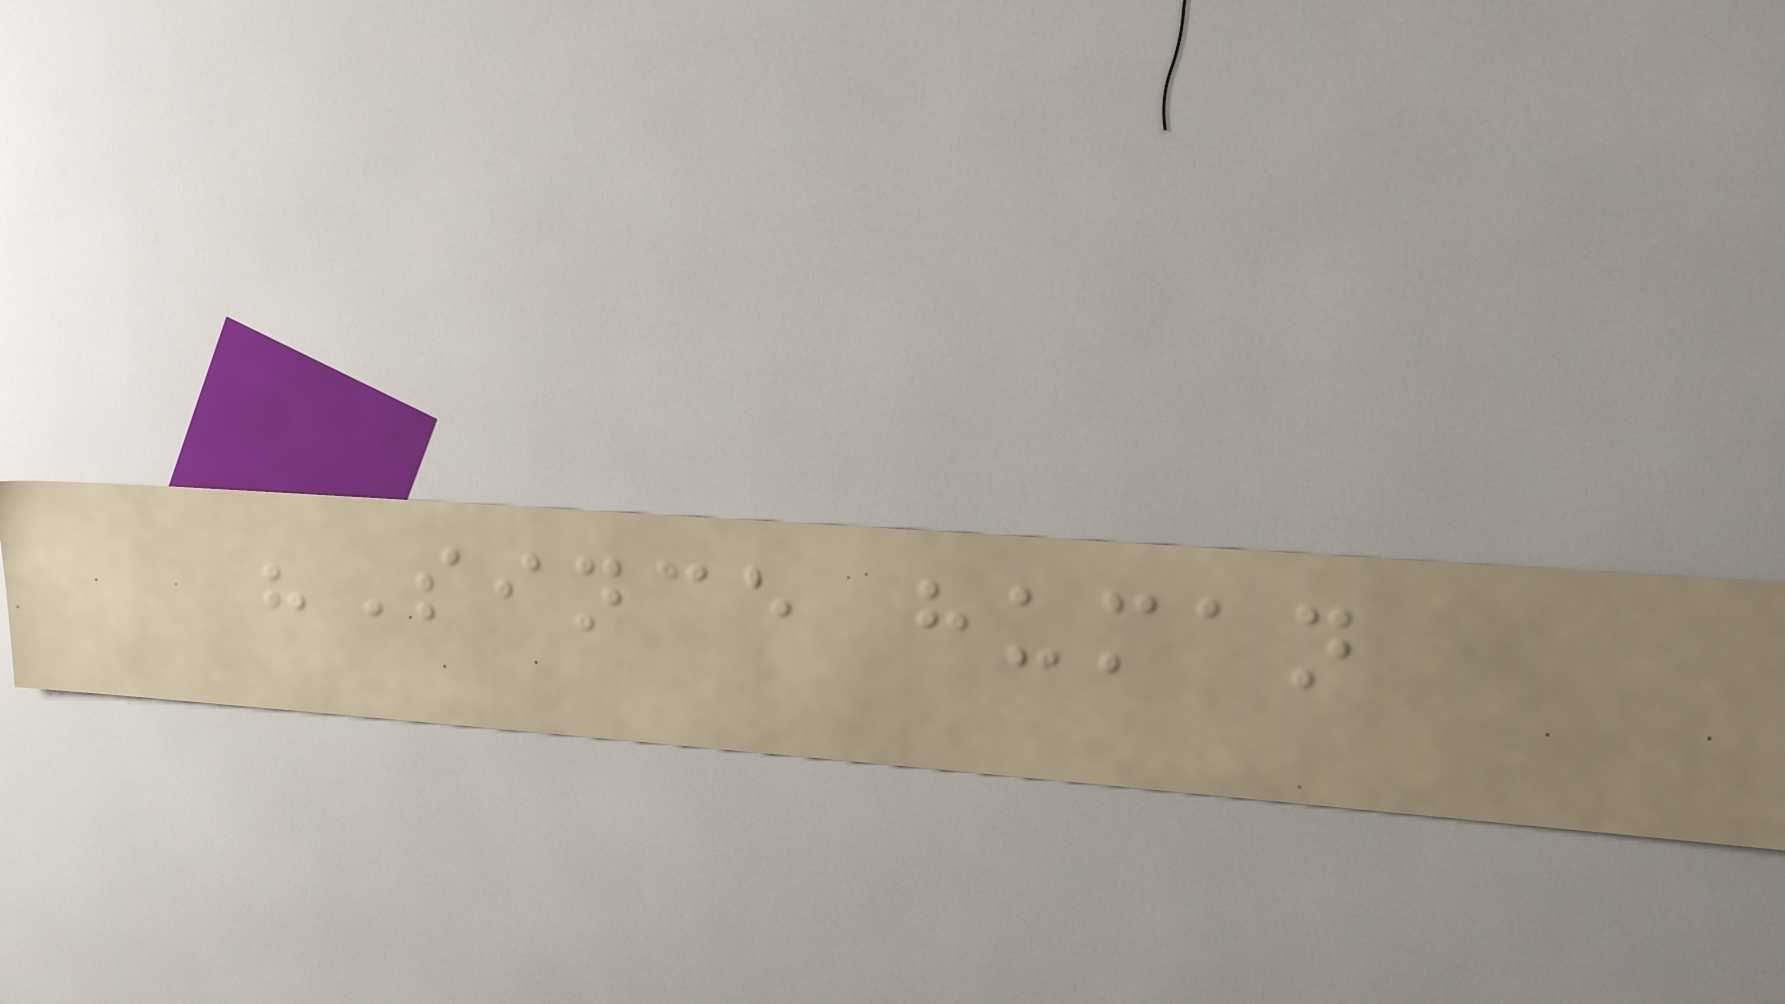"Since human
